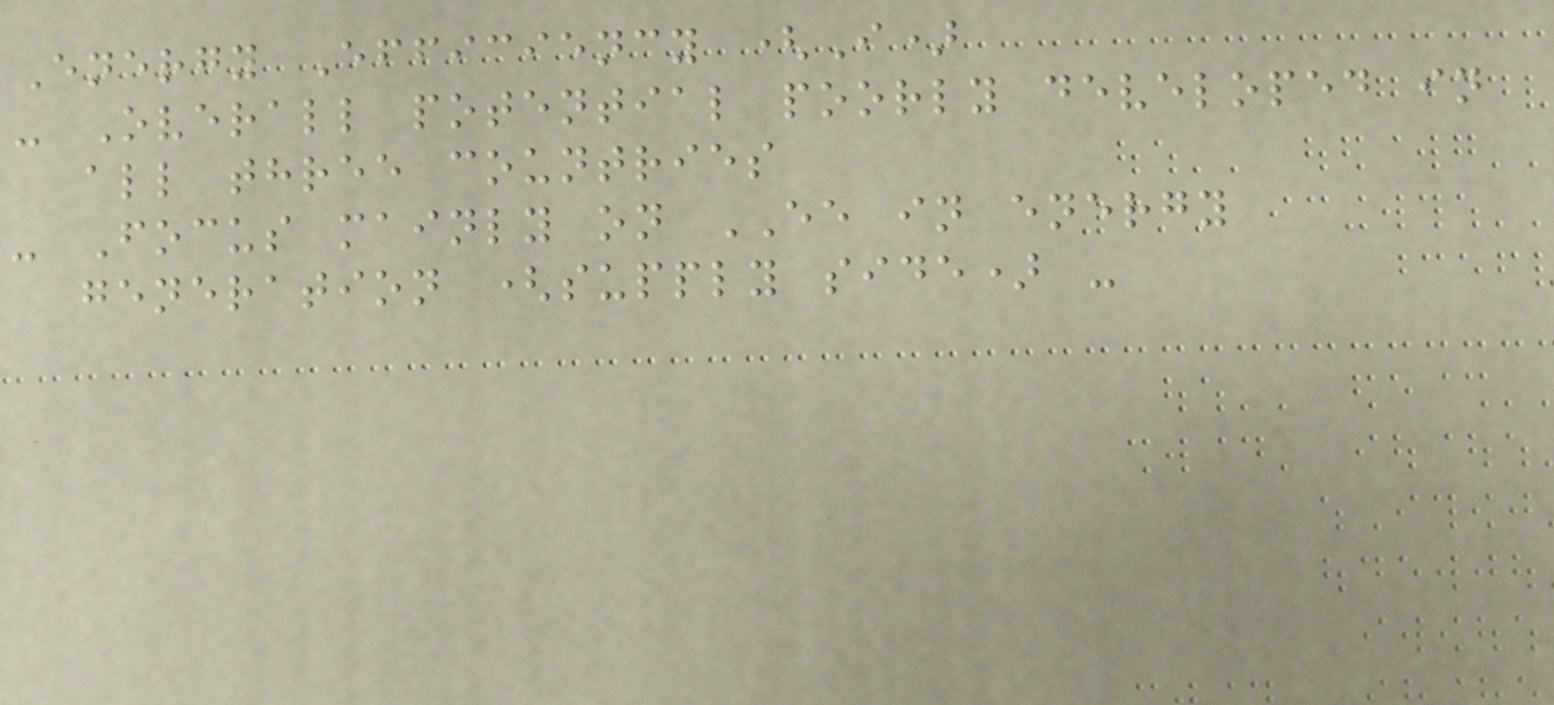Energy Efficiency (I)
- Overall potential poorly developed in
all three countries
- Focus mainly on EE in energy
generation (supply side) -
